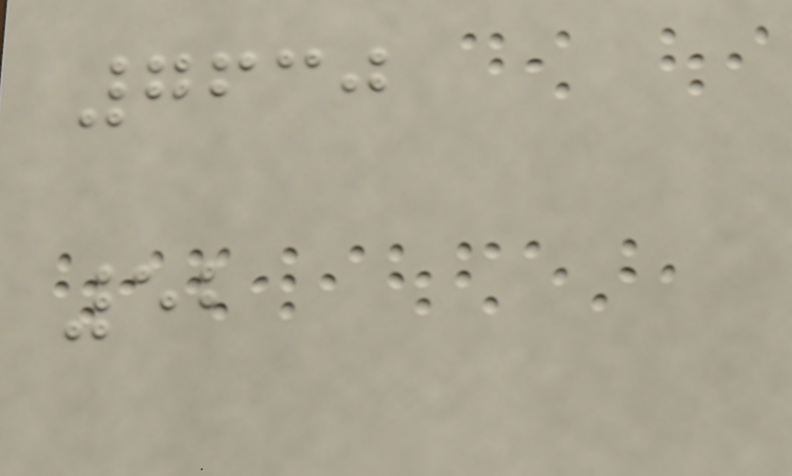7630
52
